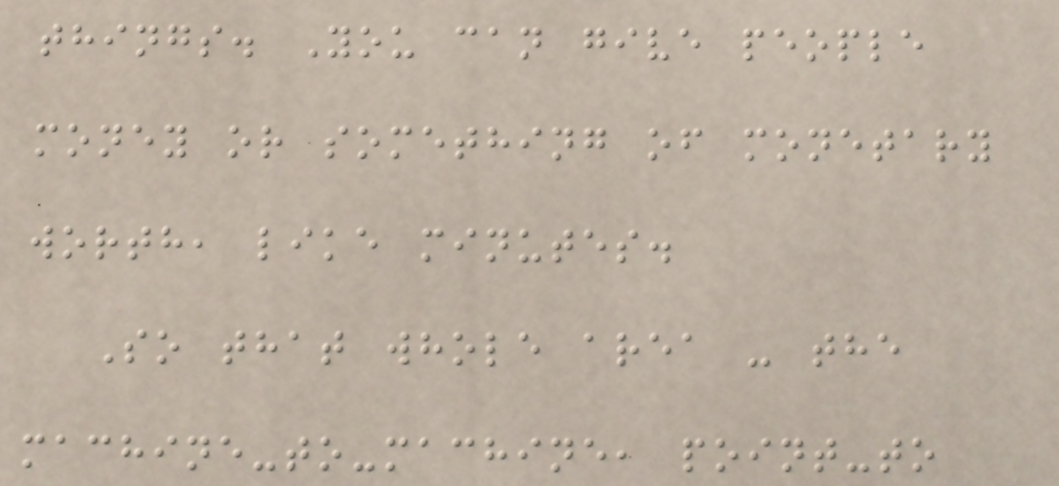things. You can give people
money or something of monetary
worth, like minutes.
So that whole area - the
machine-to-machine, point-to
